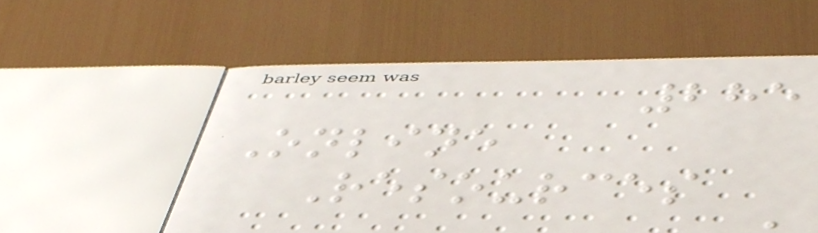285
Online
Resources
